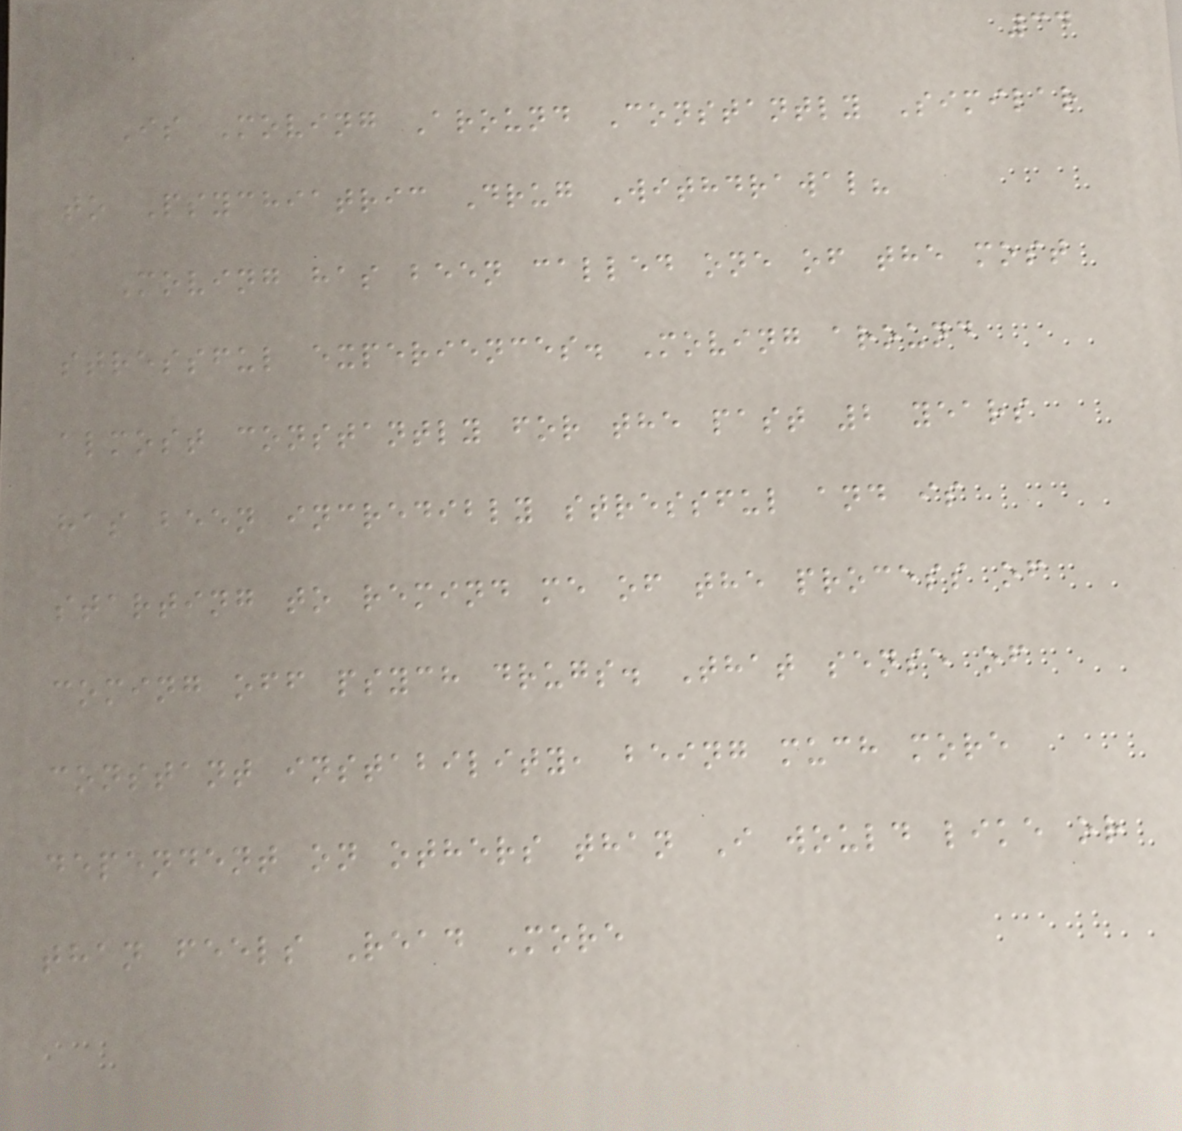34
Is Moving Around Constantly Similar
to Psychiatric Drug Withdrawal?
Moving has been called one of the most
stressful experiences. Moving around
almost constantly for the past 2 years
has been incredibly stressful and is
starting to remind me of the process of
coming off psych drugs. That sense of
constant instability, being much more
dependent on others than I would like or
than feels Read More
